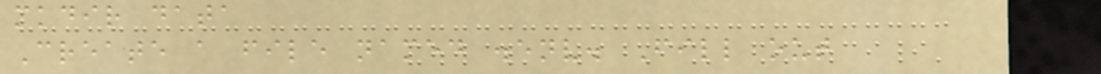mkdir data
Create a file named .env. Fill out
